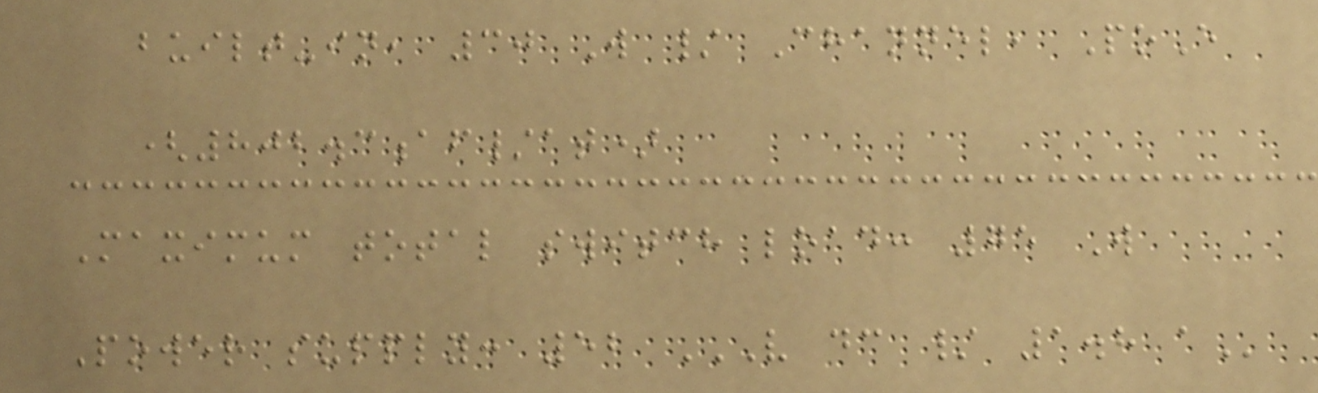built-in, 30 W / Channel, PoE
(802.3af/at)
Maximum total switch load: 75 W
Power supply: 52 V DC / 1.8 A
